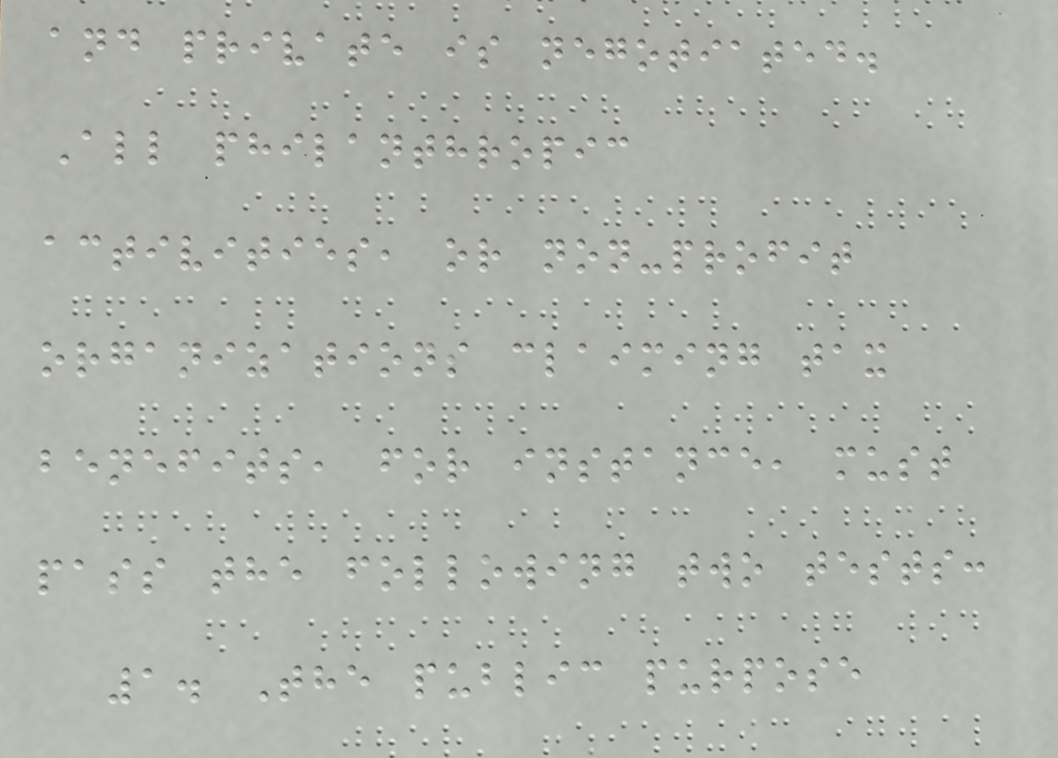and private is negotiated.
All philanthropic
activities, or non-profit
organizations claiming tax
benefits, for instance, must
pass the following two tests:
1. The public purpose
